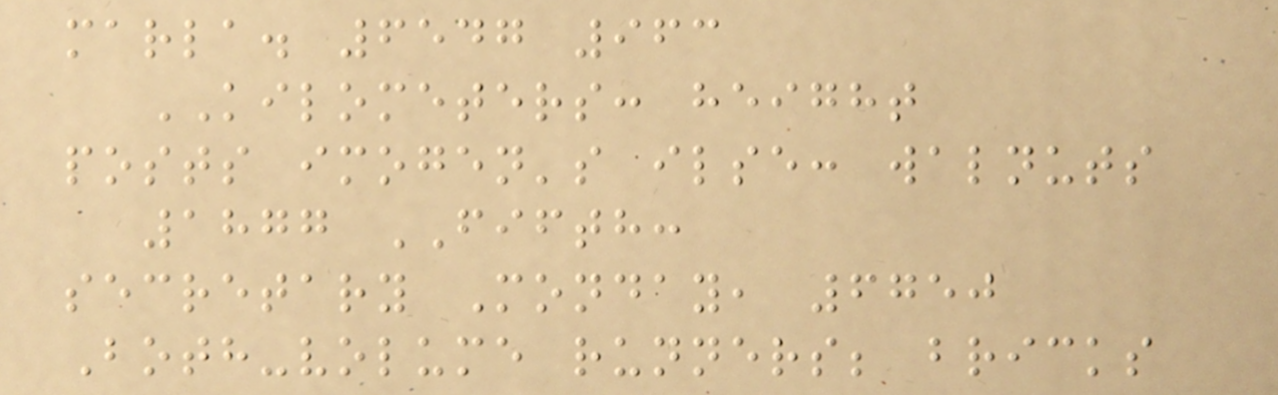marla. 6547 963
KILOMETERS: height
posts imogen's ilse: walnuts
1877 FIFTH:
secretary Monday, 6750
Both-volume runners; bricks
